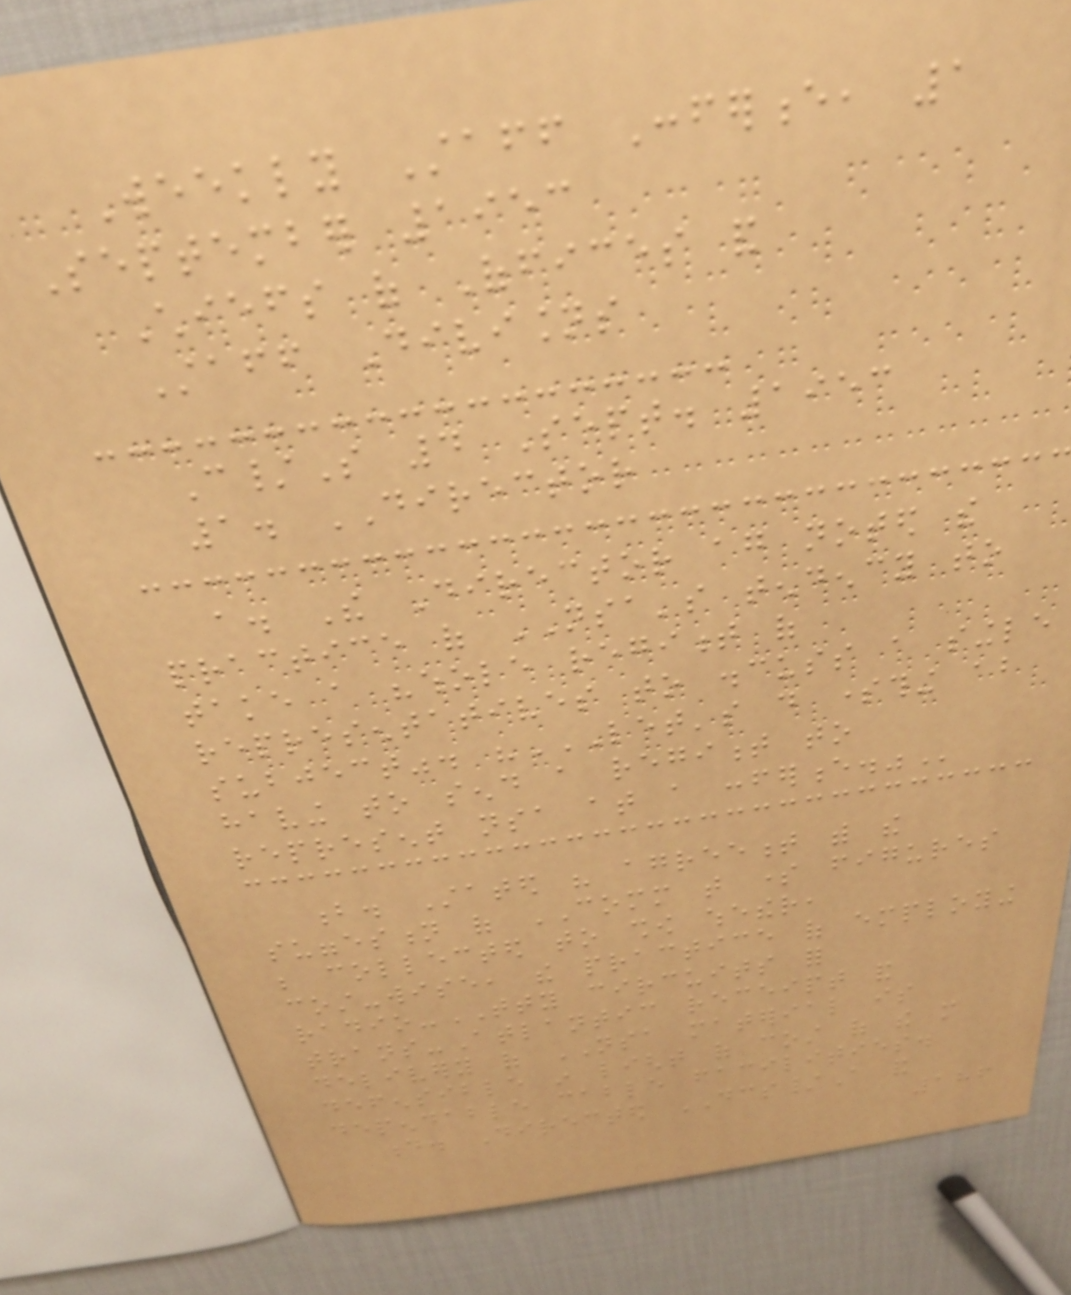Weekly Staff Conference, 1
September 1953
Chiefs of Offices and
Staff Divisions
C/S 4 Sept. 1953
1. DIRECTOR
a. The Director again noted the
practice of NSA's tendency to
take a "whole regiment of
representatives to discuss a single
subject". "LET'S DO SOMETHING ABOUT
HAVING TO SEND A REGIMENT TO
REPRESENT NSA AT A CONFERENCE."
b. Stated his agreement with the
suggestion of COMM that some figures
be collected to show whether,
cost-wise, the practice of employing
radio-TTY circuits for
trans-Atlantic receipt and
delivery of NSA material is
defensible in light of cost of the more
dependable cable facilities.
d. Directed DCS/A and
186
